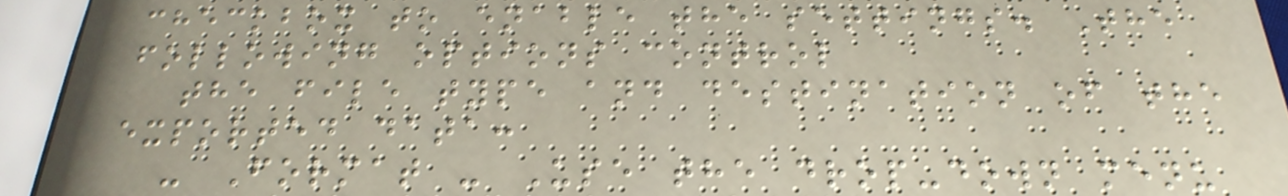checkbox to enable the settings. The
following options control
the file type and destination of the
exported data:
- Format - Use the drop-down menu
